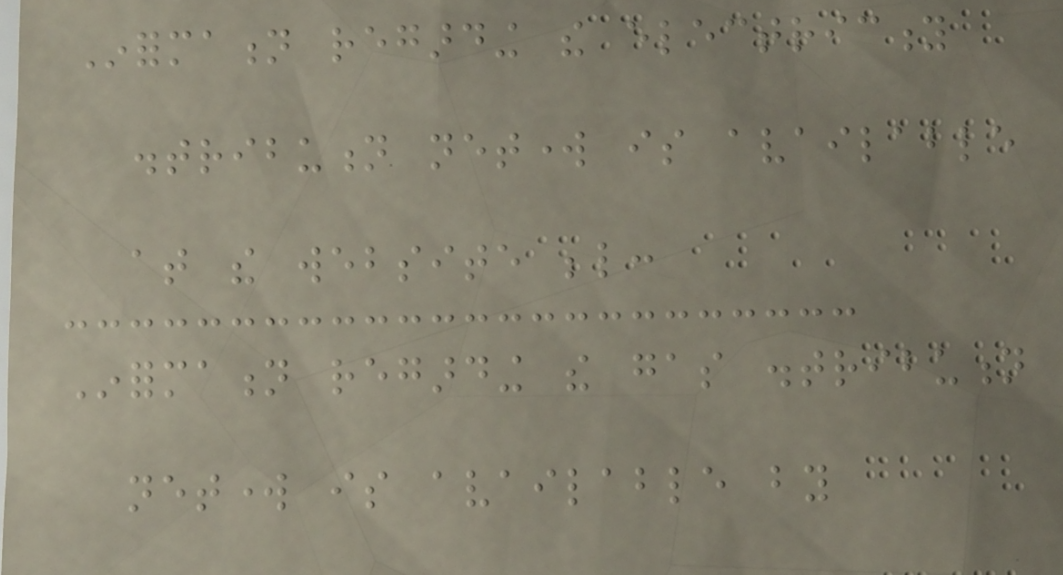Information regarding the electricity
distribution network is available
at the website below:
Information regarding the gas distribution
network is available by
